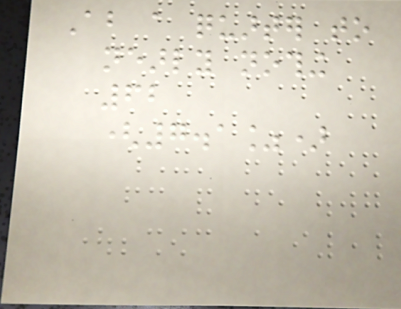About a quarter to
nearly nothing
62
(7.1%)
